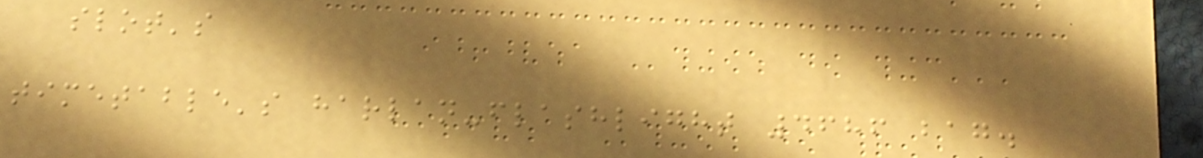slot's
timetable's harlan-flashlight 4686 bag.
